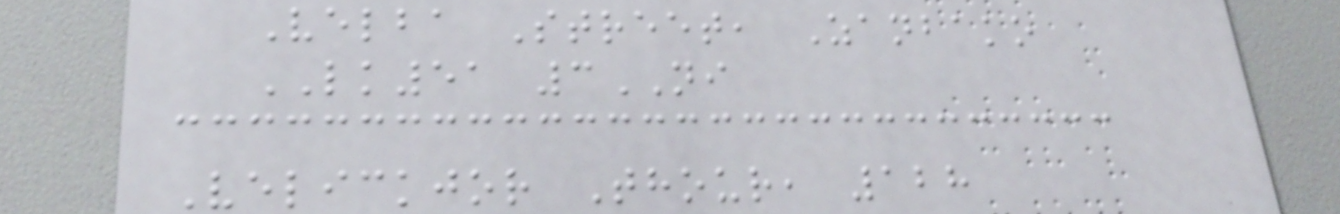Velba Street, Zanbako
LK51 3NI
Velickjor Thour, 128
